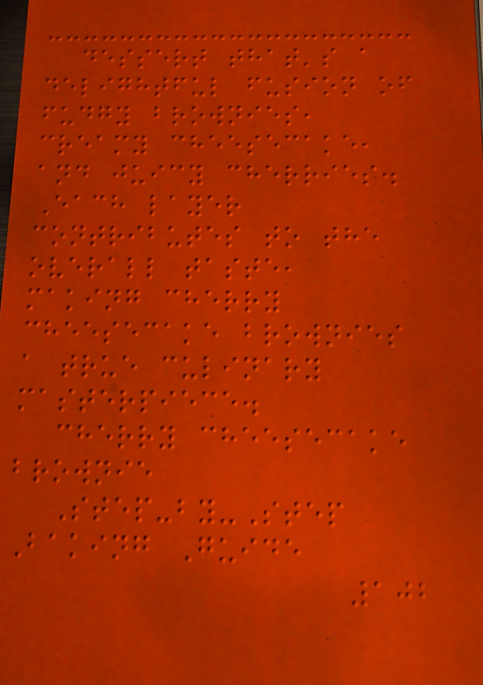dessert that's a
delightful fusion of
fudgy brownies,
creamy cheesecake,
and juicy cherries.
Each layer
contributes to the
overall taste,
making cherry
cheesecake brownies
a true culinary
masterpiece.
cherry cheesecake
brownie
Step-by-Step
Baking Guide
102
